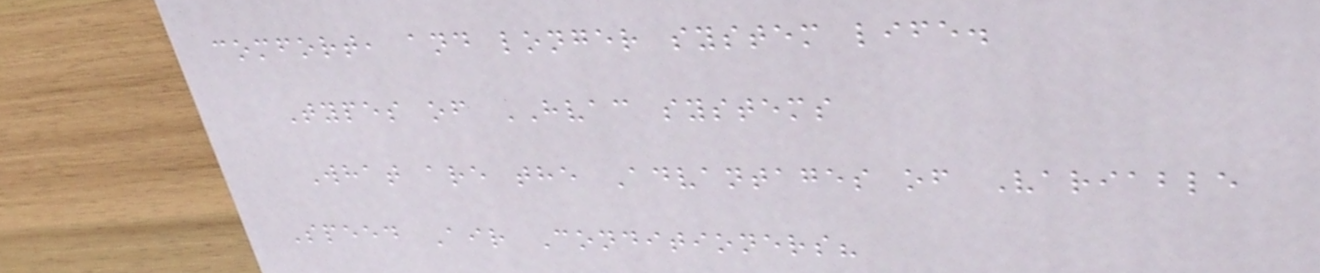comfort, and longer system life.
Types of HVAC systems
What are the Advantages of Variable
Speed Air Conditioners?
